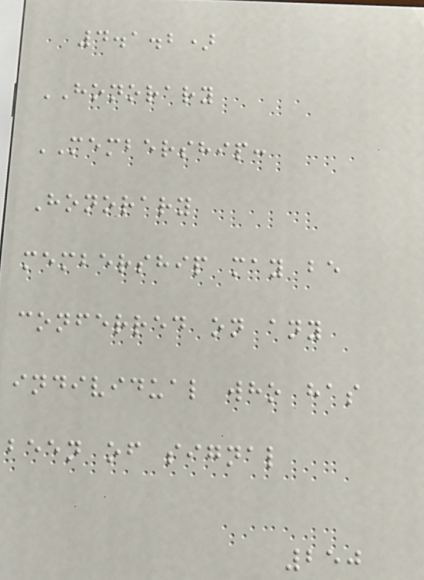4.1.2)
HONORARY
MEMBERSHIP:
Honorary
membership may be
conferred on any
individual who has
been of signal
250
